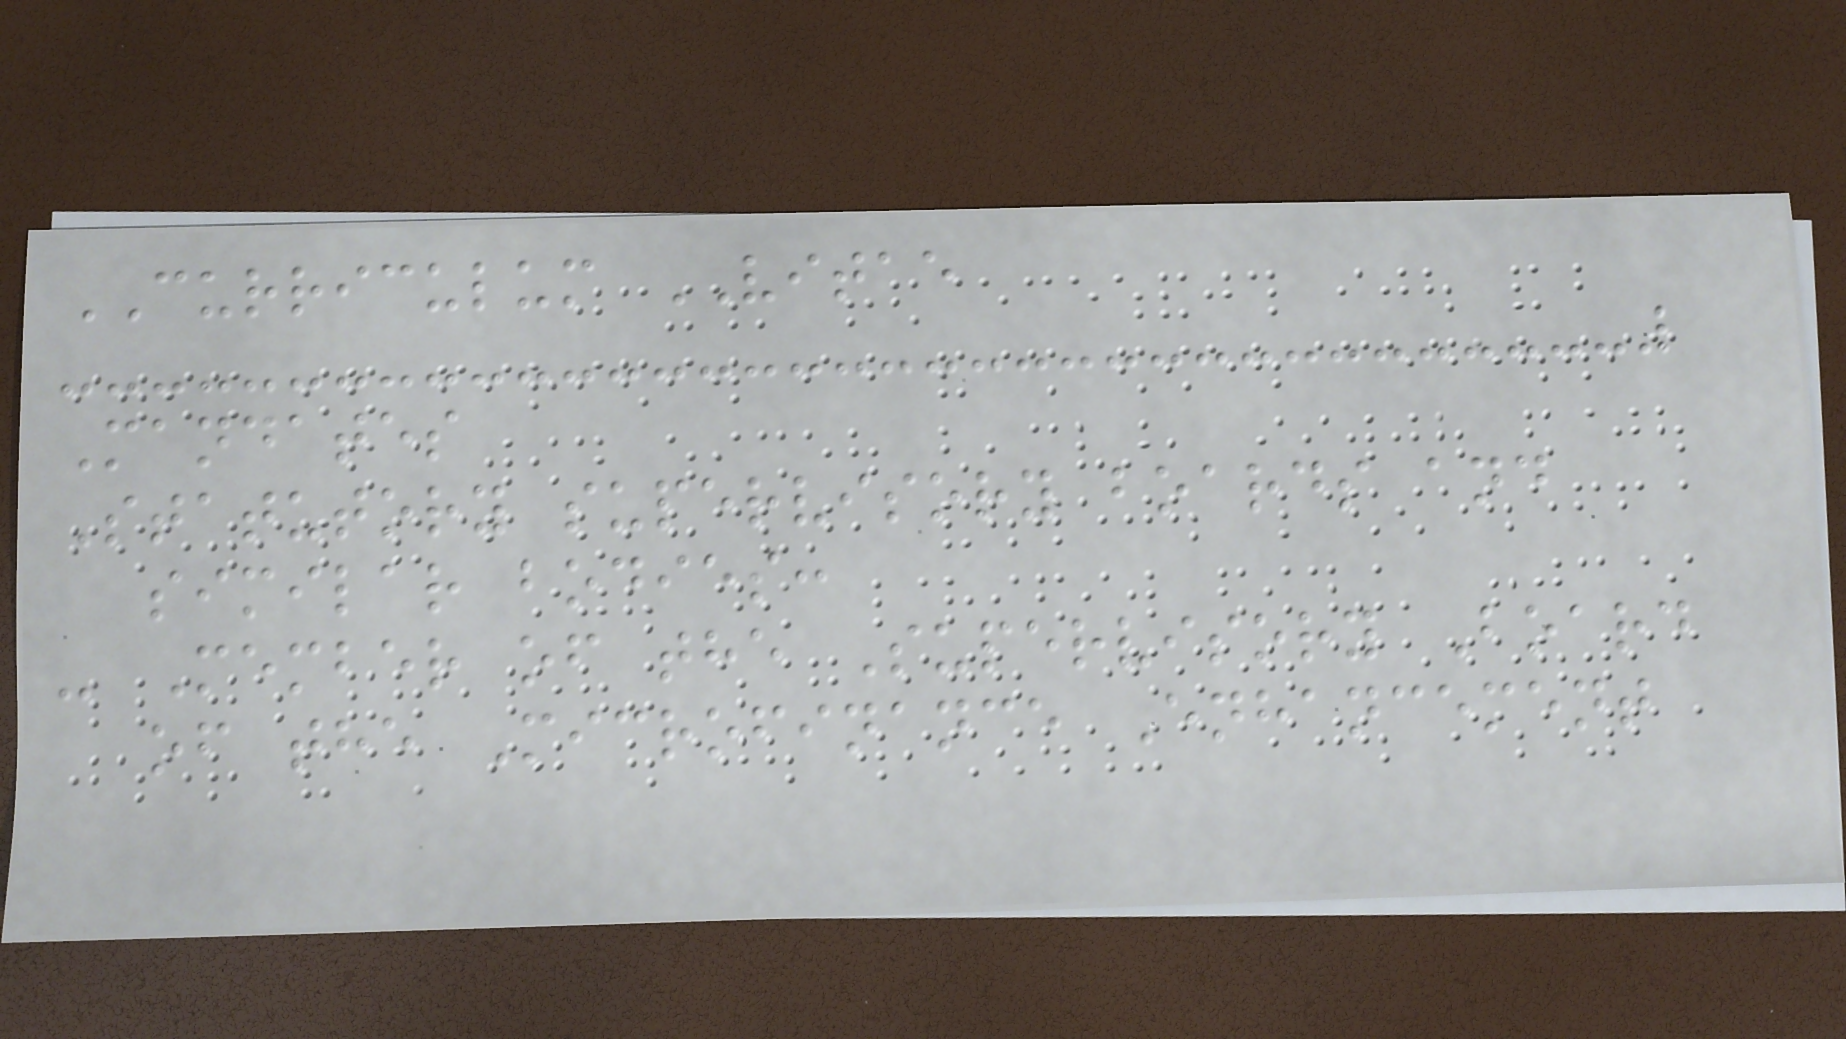CURRICULUM VITAE
Mandates
Statutory supervisory boards and
similar bodies:
- Member of the Supervisory Board
of the Microfinance Enhancement
